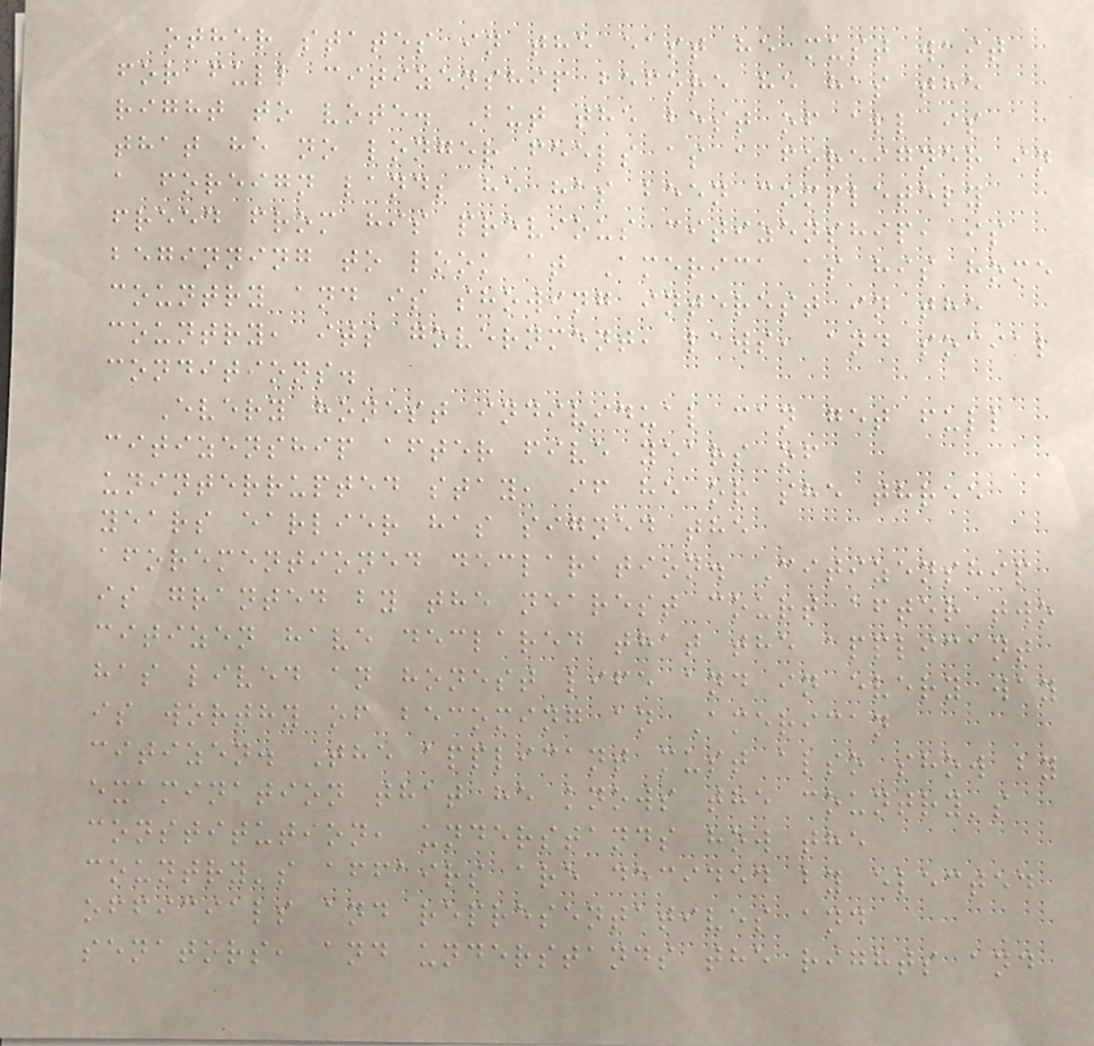other states in the east he must wait
for full citizenship before he has the
right to vote. But the best of all is
that he no longer feels as a foreigner in
a foreign land; he has been completely
freed from his previous citizenship, is
beginning to look at America as his home
country and is showing interest in the
country, its government, laws, and social
conditions.
Every honest individual can get full
citizenship after five years of
uninterrupted stay, if he or she three
years earlier has signed the
aforementioned declaration. Citizenship
is granted by the nearest court after two
citizen have declared that the applicant
has lived an honest life and in every way
is worthy of becoming an American
citizen. The applicant must also show by
examination that he knows the country's
constitution, understands how the
country's affairs are decided by elected
officials and representatives and
senators, and understands the rights and
